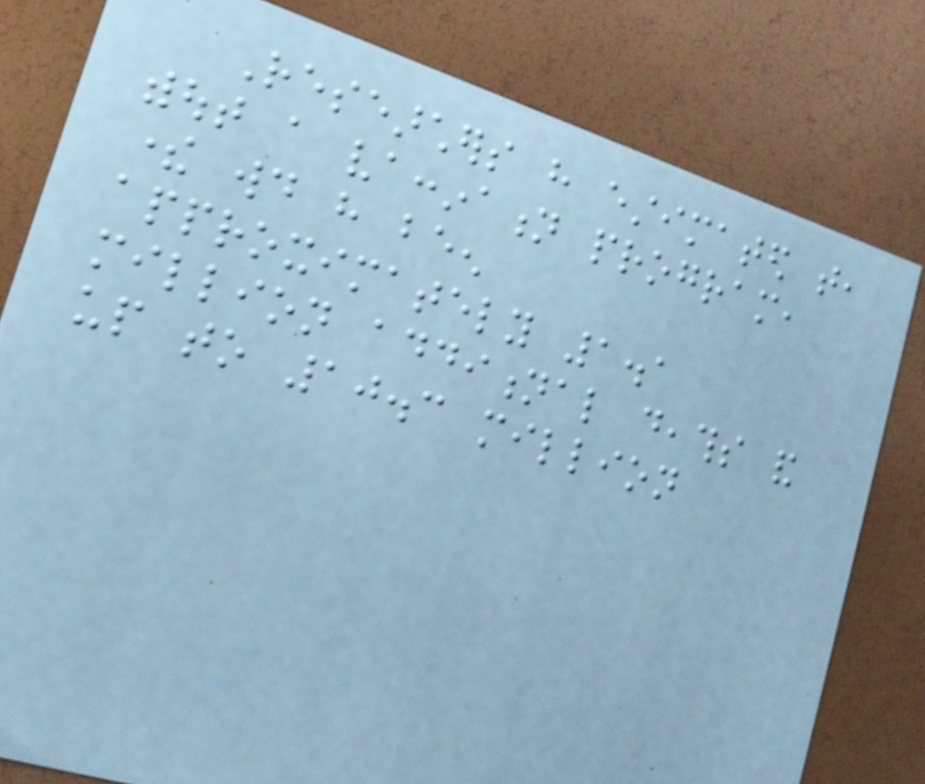Researchers have estimated that,
without a vaccination program,
there would have been
approximately 1.1
million additional deaths and
up to 10.3 million
